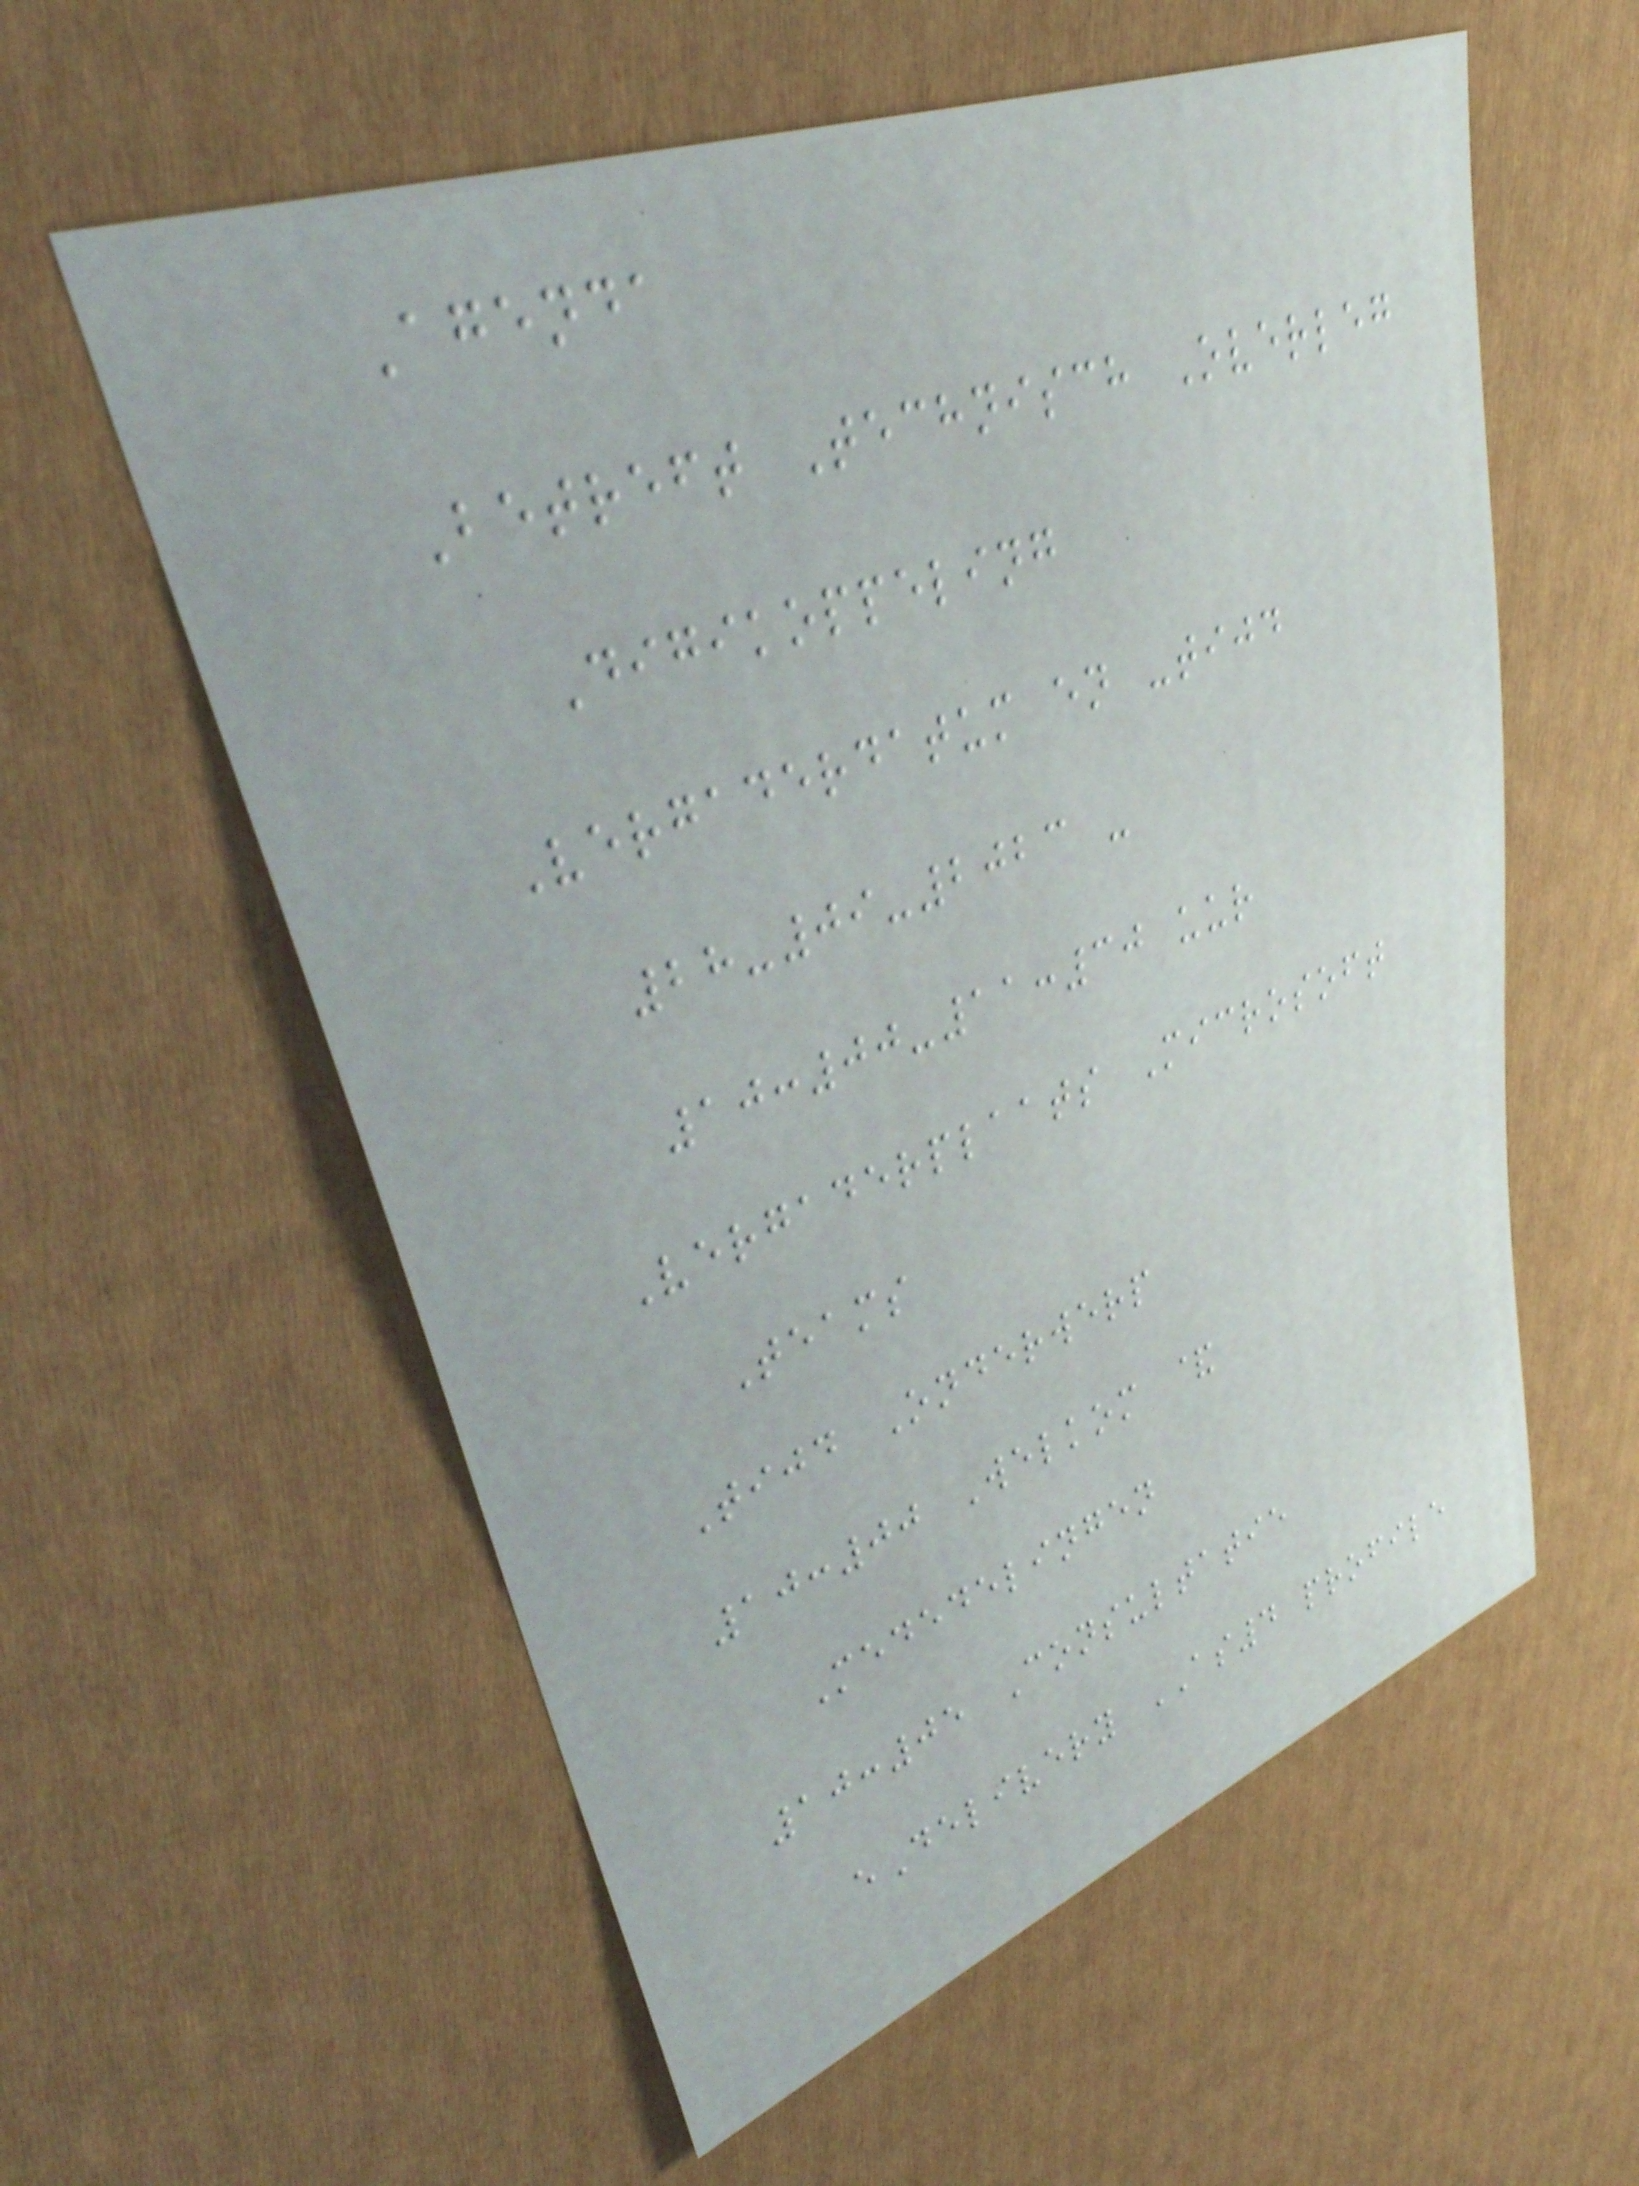Agenda
Betreft Technisch Overleg
Digikoppeling
Vergaderdatum en -tijd
28-09-2023 -
10:00-11:30 uur
Vergaderplaats Microsoft
Teams
Tijd Onderwerp
10:00 Welkom &
Mededelingen
10:05 Consultatie
eDelivery AS4 profile
